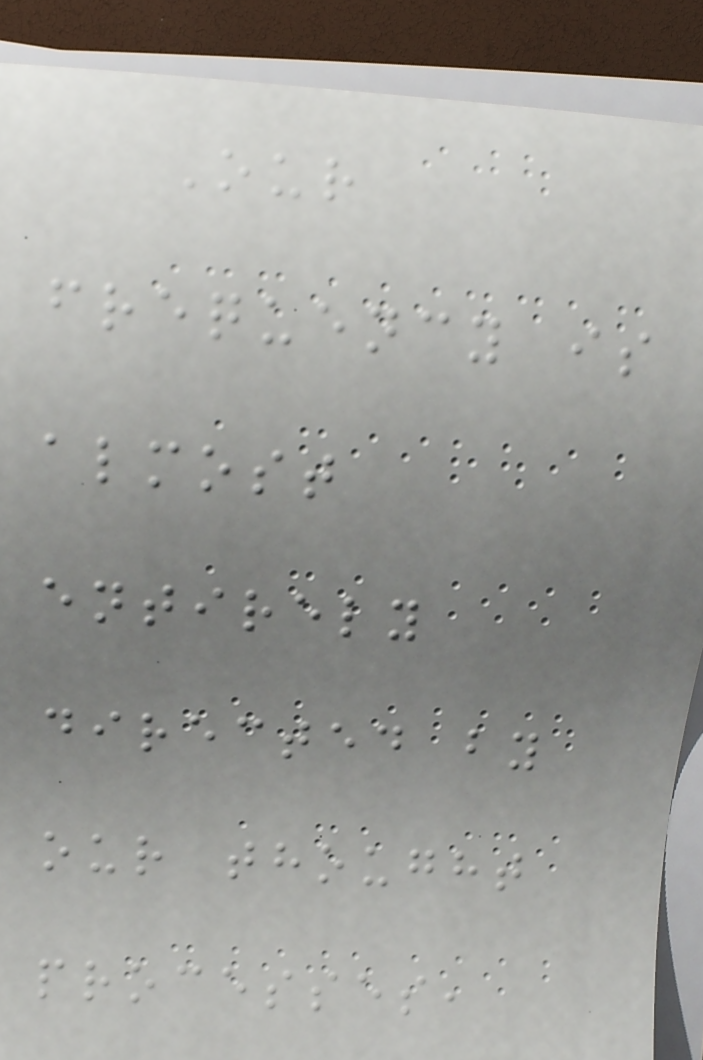Our
frequency is
almost
entirely
directed by
our thought
processes,
